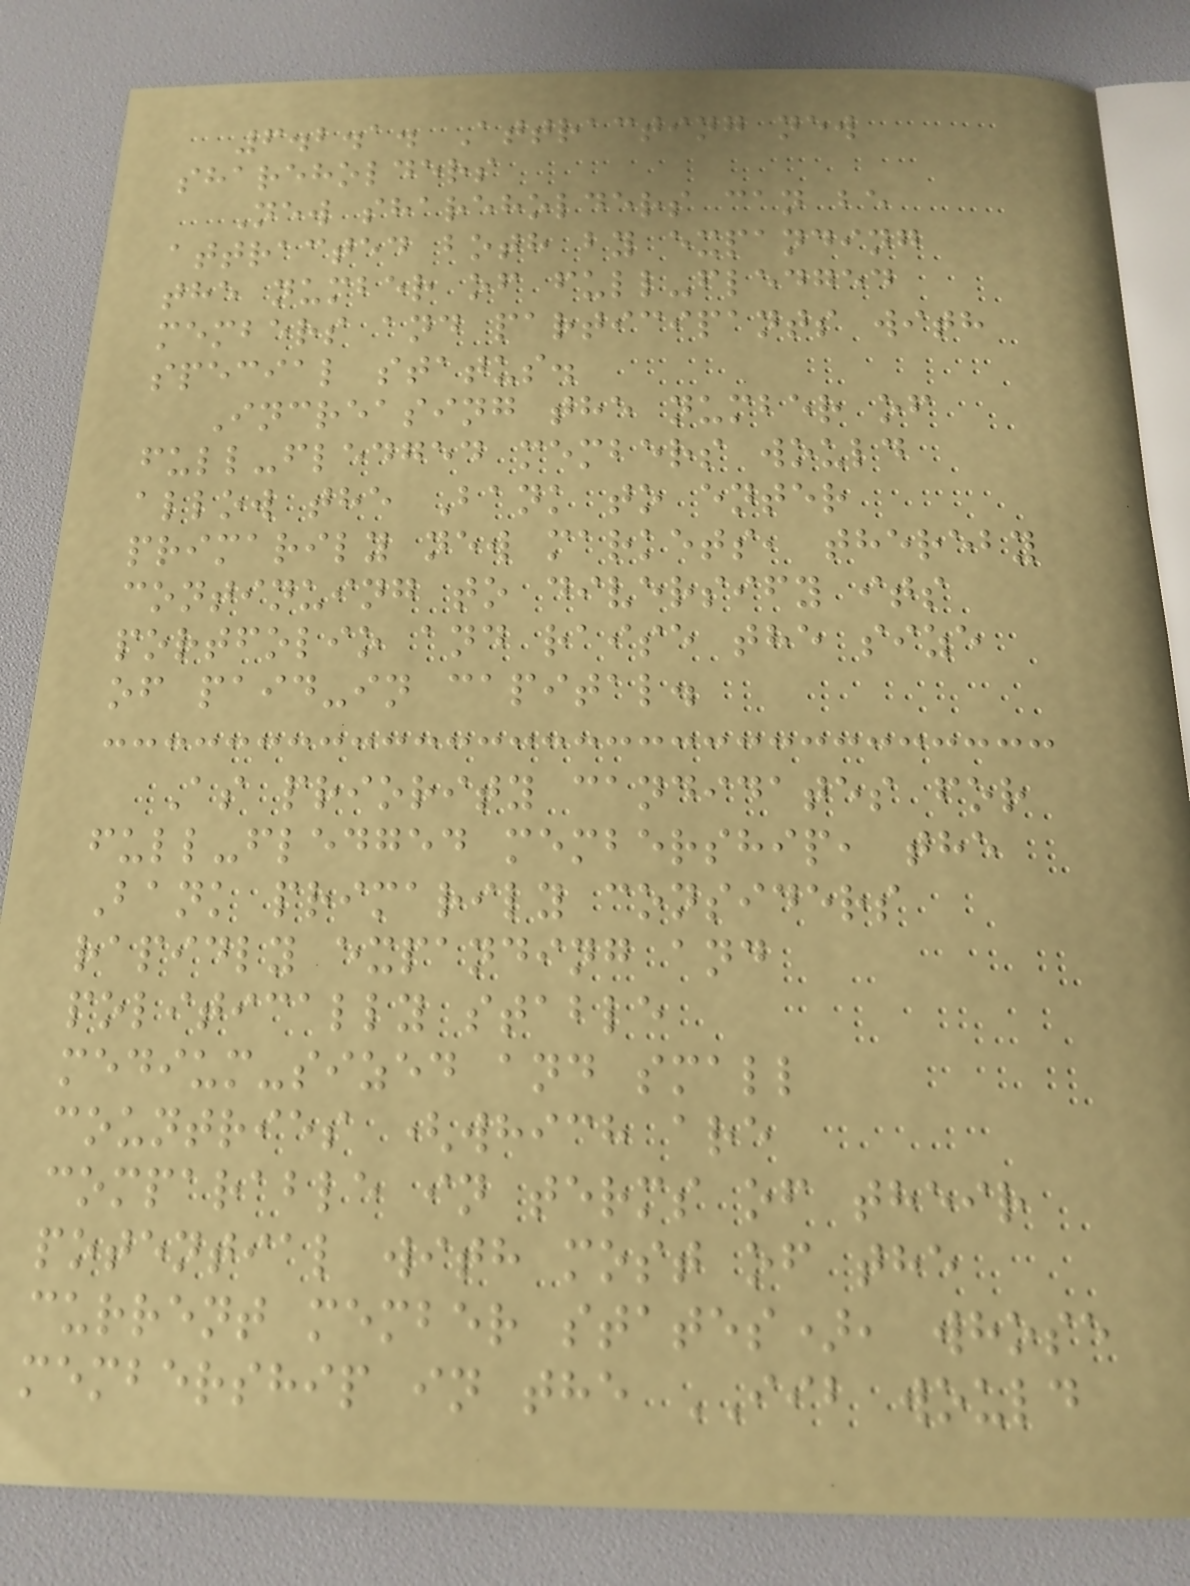6.2.1. Attracting new
shareholders
New shareholders can be
attracted both by expanding
the number of full-fledged
members and participants with
special status.
Increasing the number of
full-fledged members would
allow the Bank to enter
primarily new markets, thereby
continuing to diversify its
portfolio and raise the size
of paid-in capital.
As priority candidates for
full-fledged membership, the
Bank primarily considers
rapidly expanding and
politically stable
medium-sized and small
countries (which are
comparable in terms of their
potential with most of the
current member states), whose
membership in the IIB would
